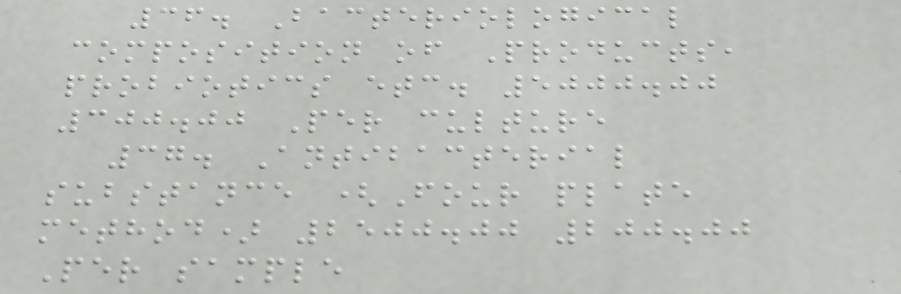36. Bacteriological
composition of Products,
probiotics etc. 5000.00
300.00 Per culture
37. Antibacterial
substance (Four plate
method) 2500.00 200.00
Per sample
